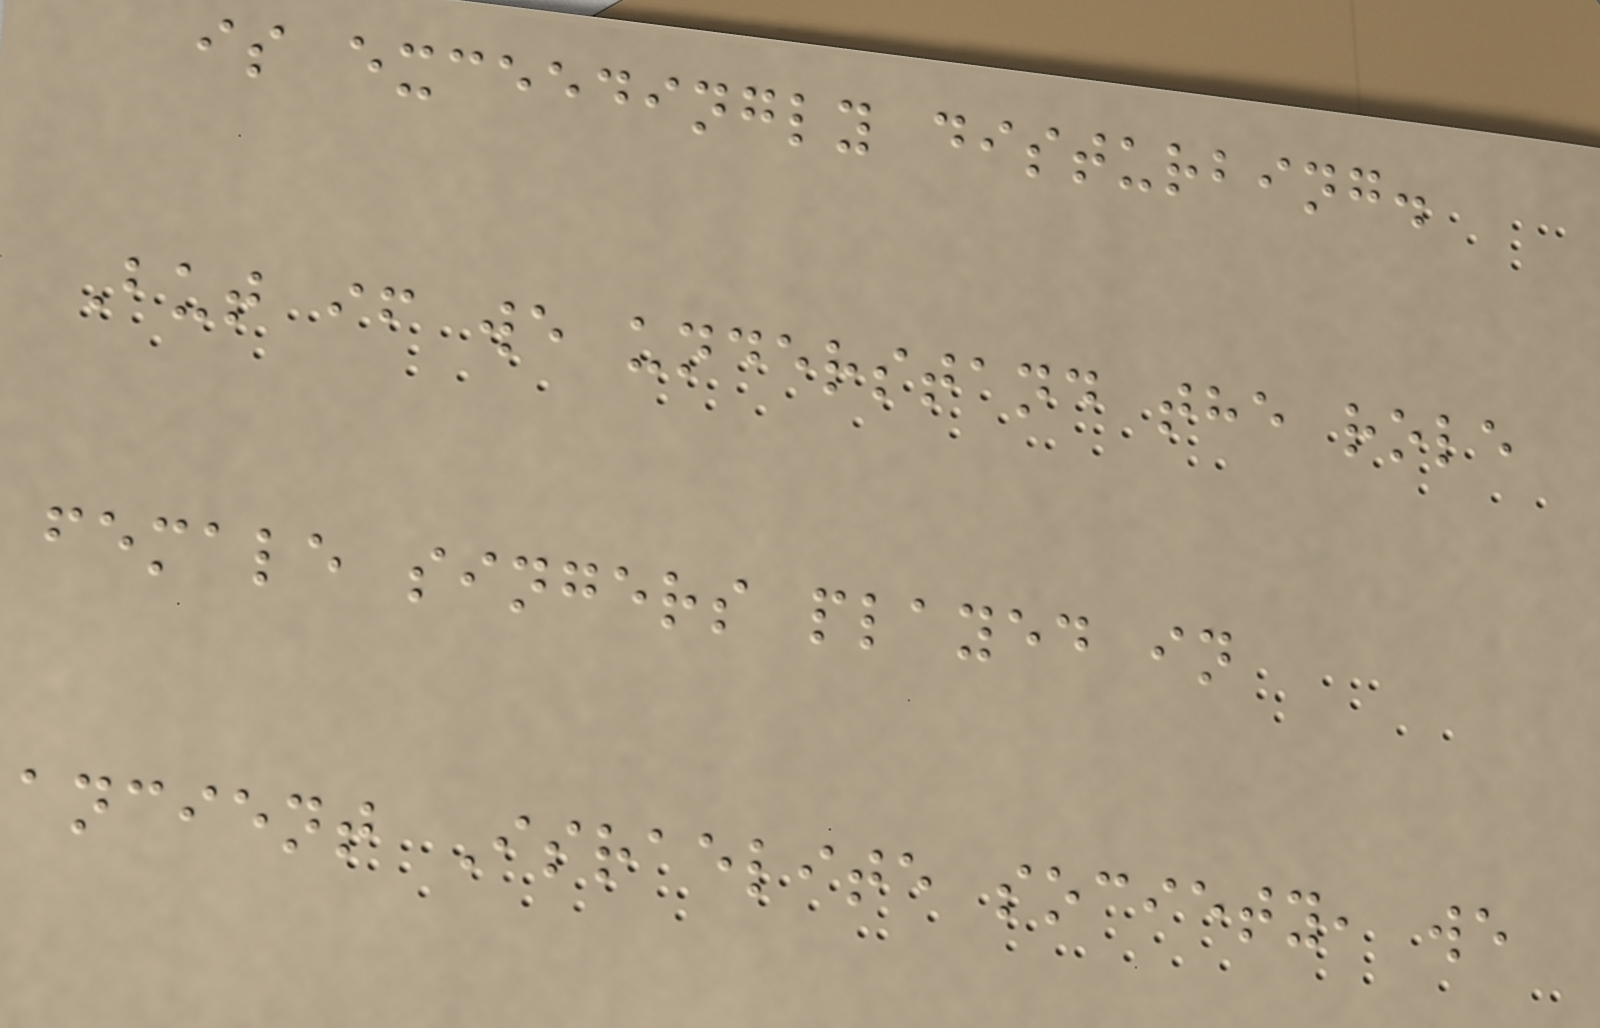is exceedingly disturbing.
But if we understand the role
female singers played in
ancient Israelite society, we
